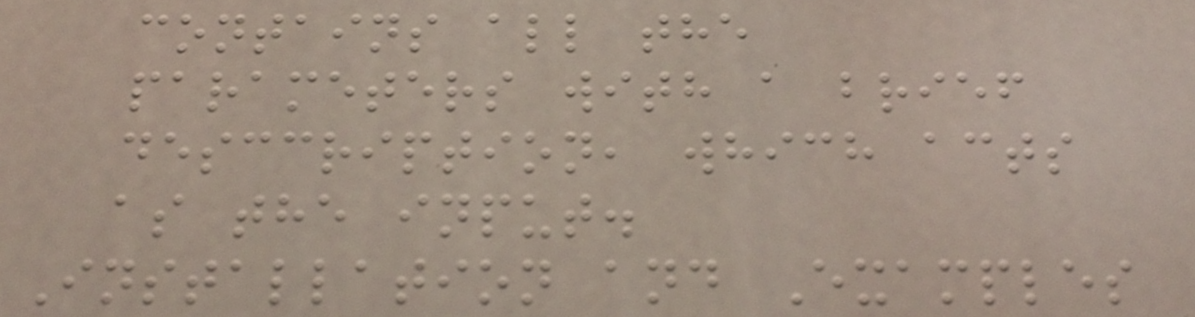contains all the
parameters with a brief
desccription, which acts
as the input.
Installation and Examples
